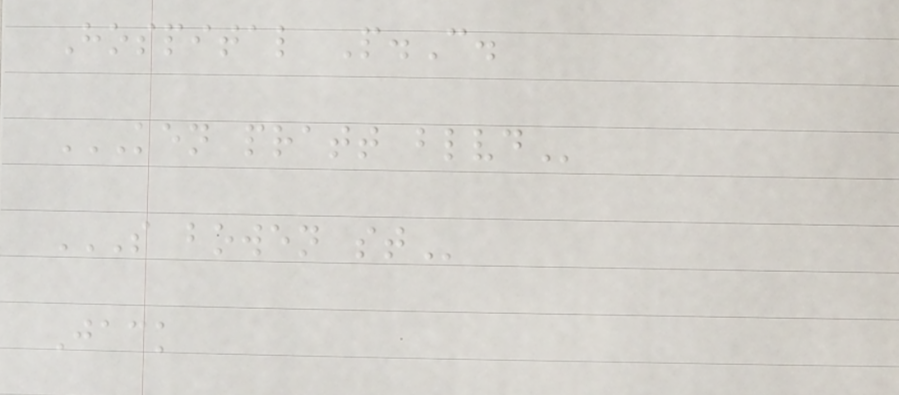Hospital P.C.
KEN PRATT BLVD
S BOWEN ST
Jack
